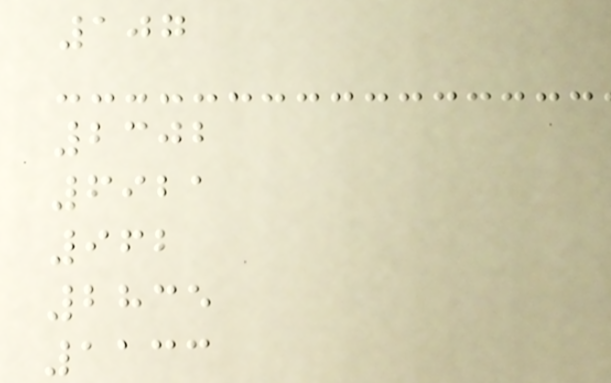107
2302
6921
962
2835
1133
